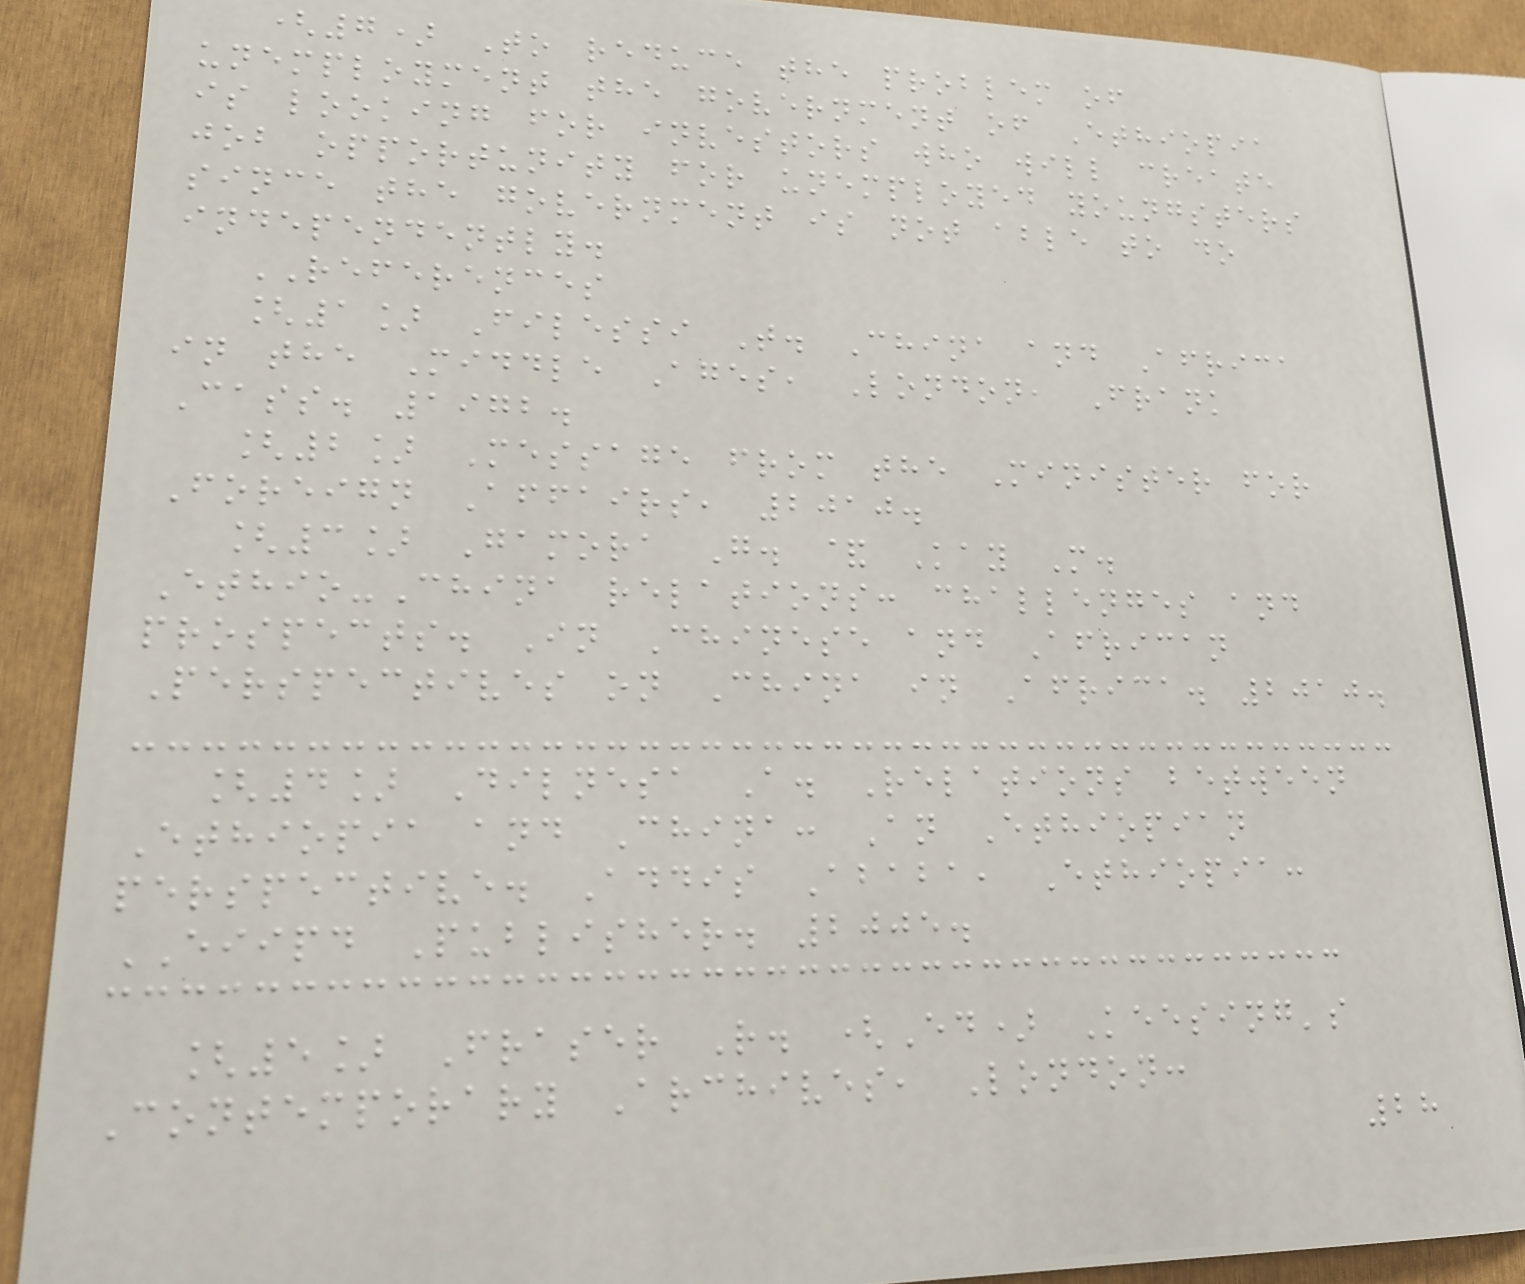(7) To reduce the problem of
unemployment the government of Ethiopia
is looking for investors who will create
job opportunity for unemployed youngsters
since the government is not able to do
independently.
REFERENCES
[1] Filessi T. China and Africa
in the Middle Ages, London, Frank
Cass. 1972.
[2] Message from the Minister for
Foreign Affairs, 2010.
[3] Gamora G. & Kay M.
Ethio-China relations: challenges and
prospects. In Chinese and African
Perspectives on China in Africa. 2010.
[4] Dilnesa A. Relations between
Ethiopia and China: An Ethiopian
perspective. Addis Ababa, Ethiopia:
EIIPD Publisher. 2005.
[5] Fraser R. (Ed) Keesing's
Contemporary Archives, London:
28
